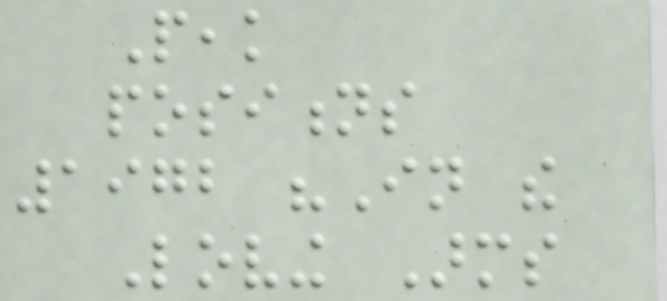Peak
positions
1972 "In the
Loving Arms
